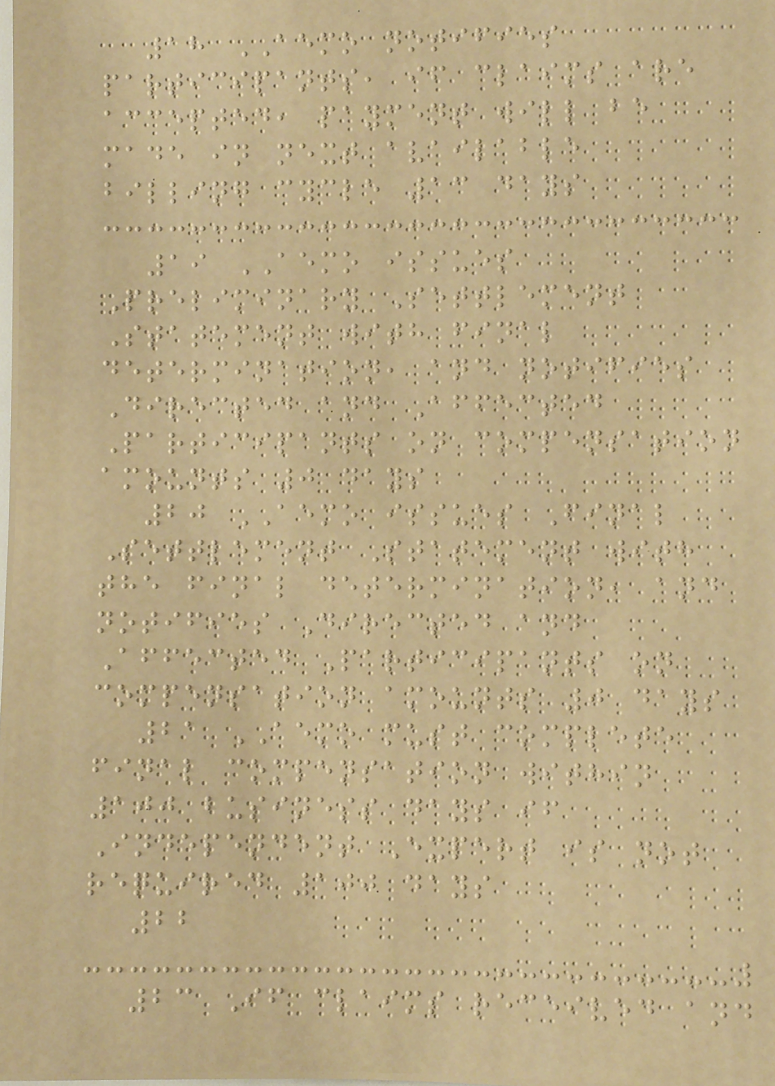18 AEMO notifies
participants, if claims are
accepted, payment will be
made in next available
billing cycle 13 days
19 AEMO issues
Preliminary Settlement
Statement with final
determination, and notifies
Directed and Affected
Participants on compensation
amounts 0 days
20 AEMO issues Final
Settlement Statement with
the final determination, and
notifies Directed and
Affected Participants on
compensation amounts 0 days
21 AEMO must complete
final compensation within
100 business days if
Independent Expert is not
required 100 days
22
23 If claims received and
